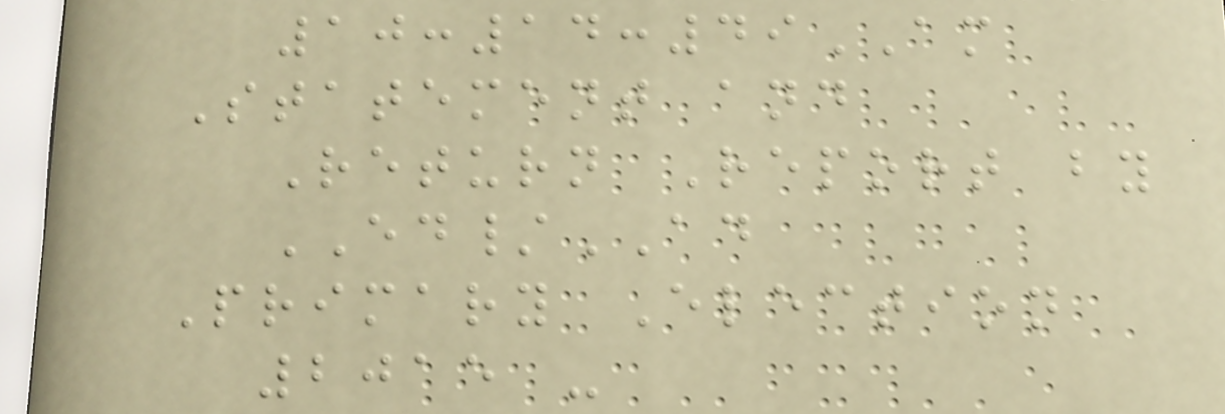10:14:49AM
Statement and
Return Report by
ED/AD
Primary Election
2015 -
